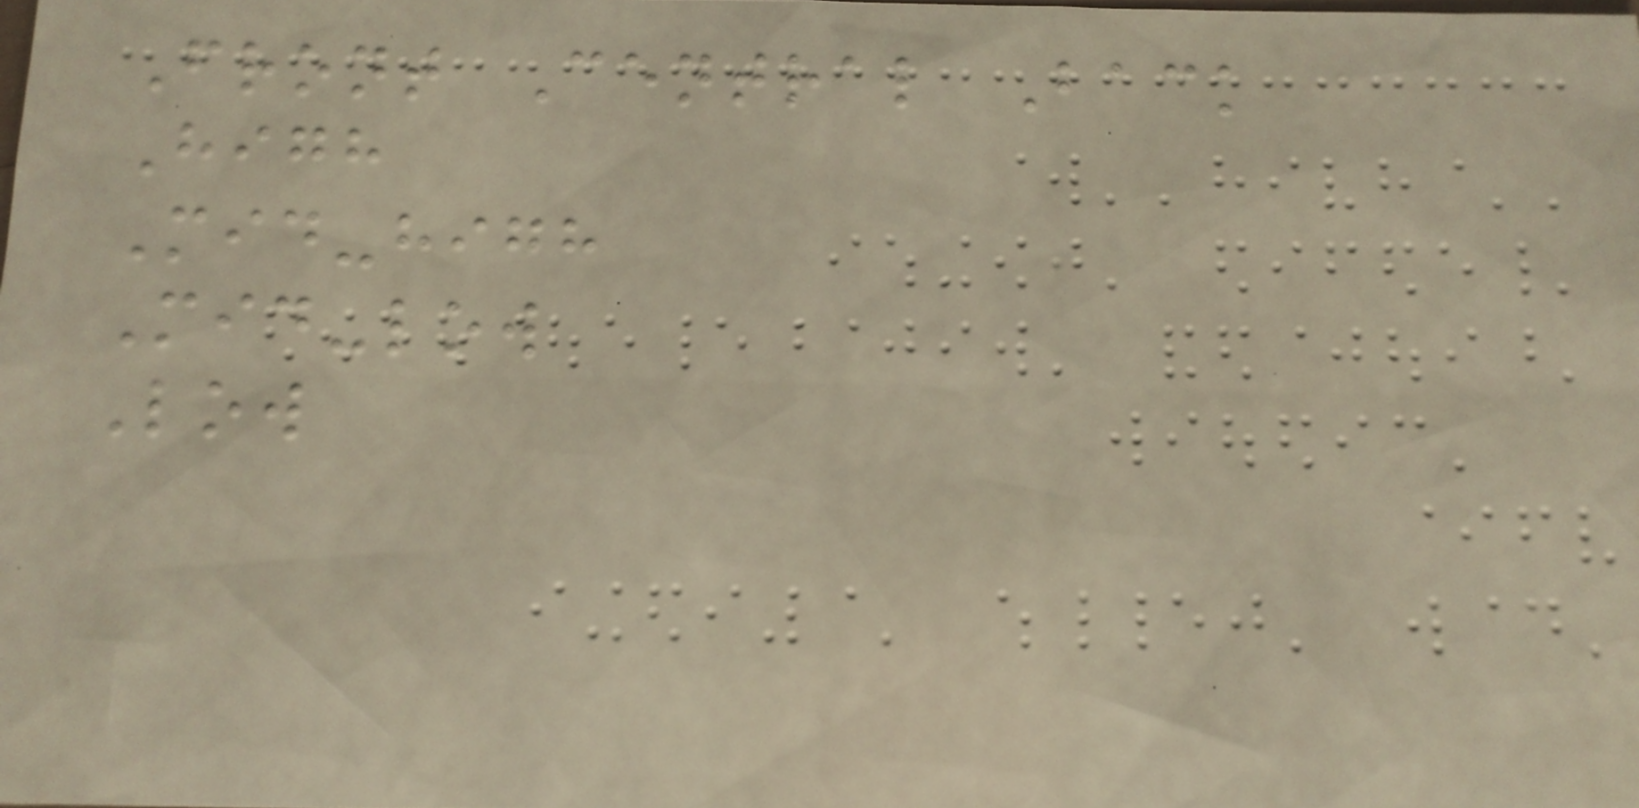Front Central Back
High
Mid-high
Mid-low
Low
